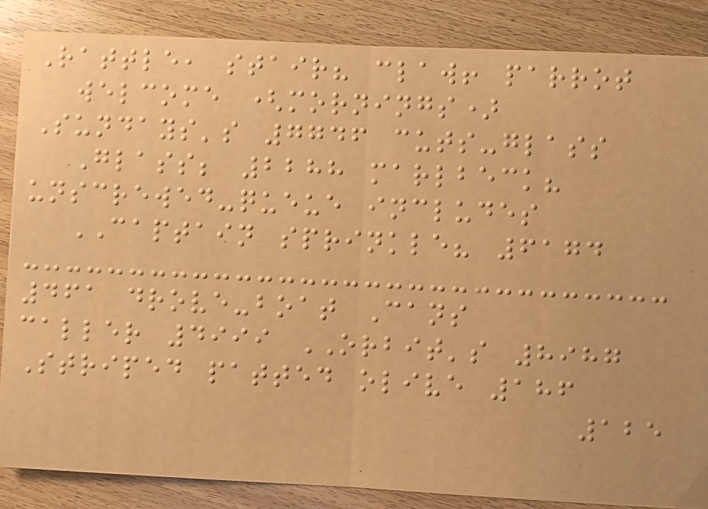Rattle, stair? claw! parrot
welcome (mornings)
Sundays's 7746 cuts-glass
Glass; 2288 marlbeck?
unscrewed-queue includes
CAPTAIN sprinkle? 6174
461 drove-boat Cans
caller 4999 ORBIT's 8987
Striped patted olive 186
125
